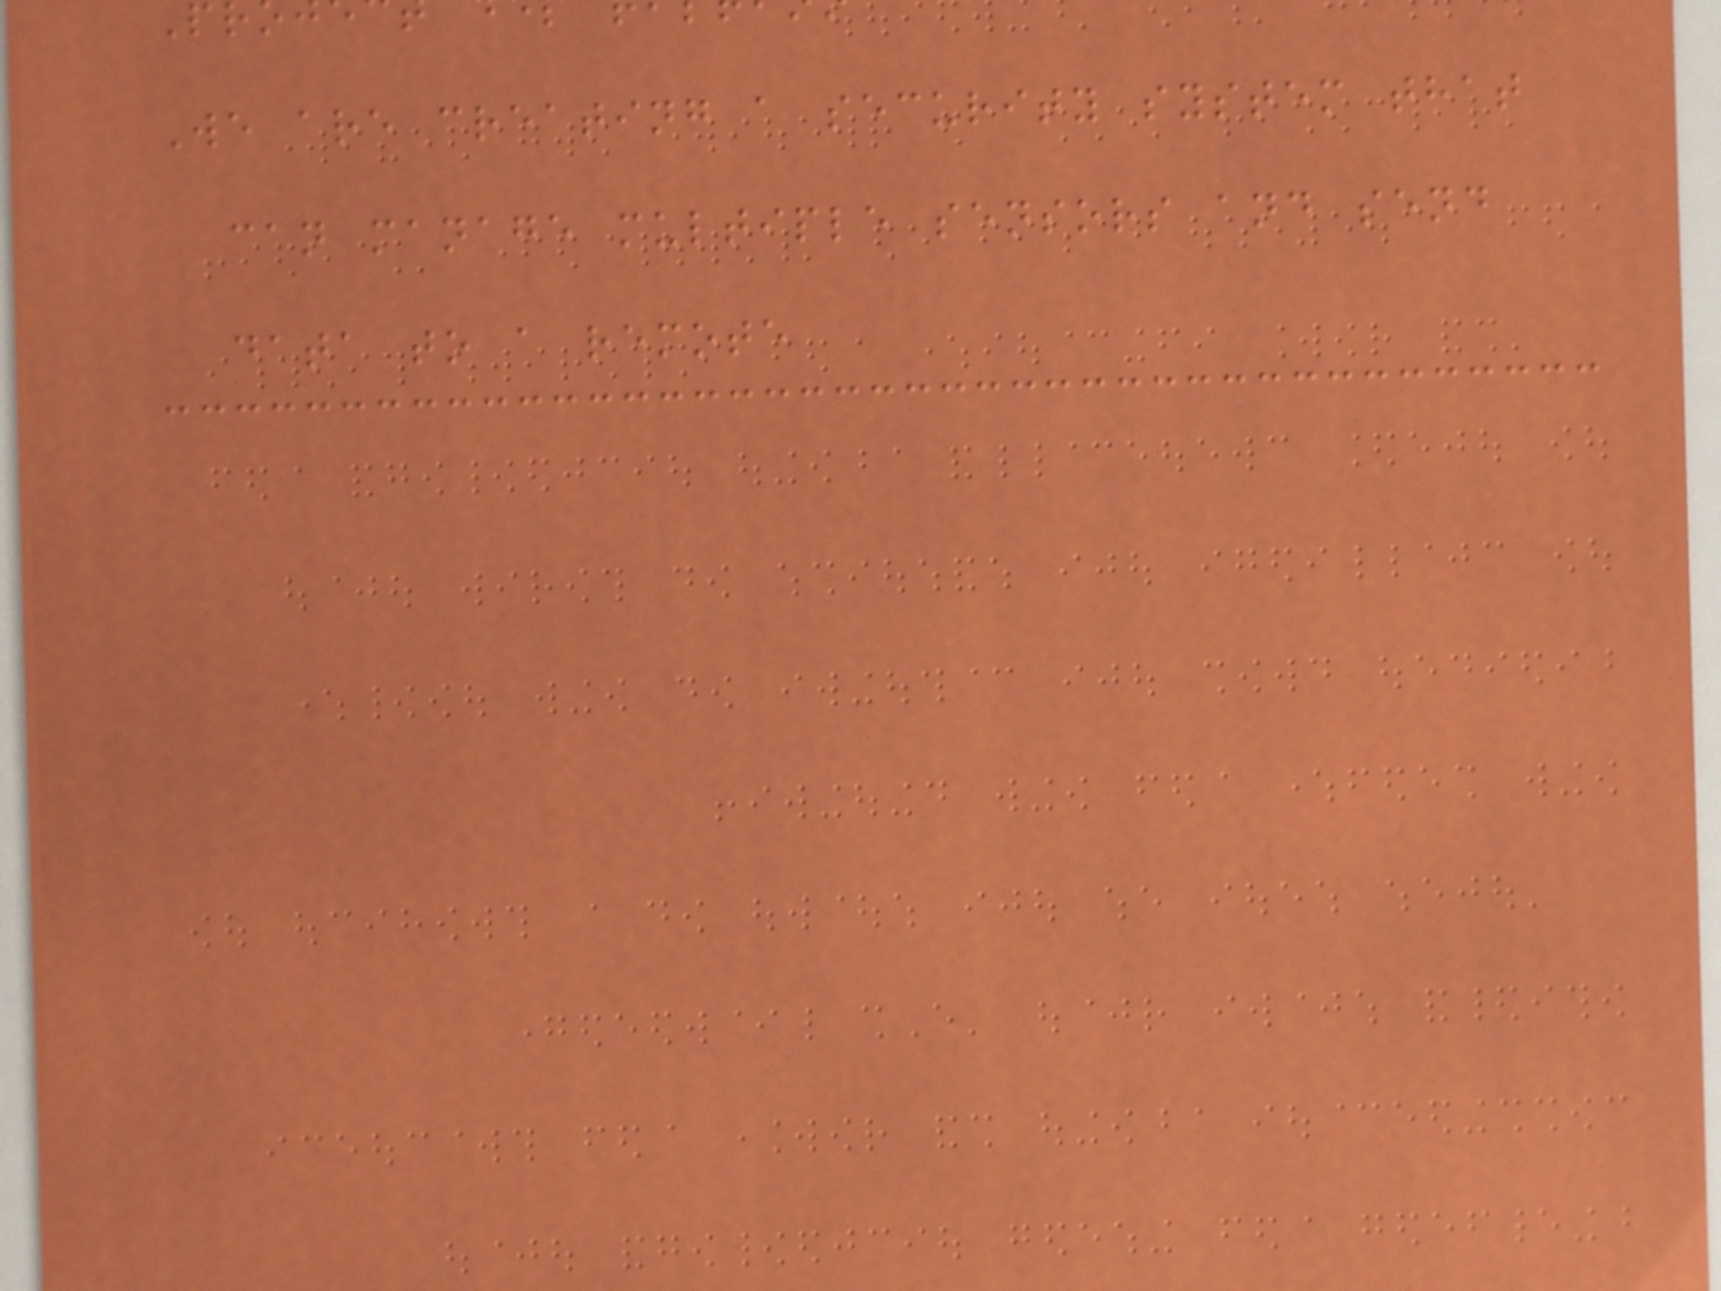We are creating a security system that
can manage multiple sensors and send
data to a remote
